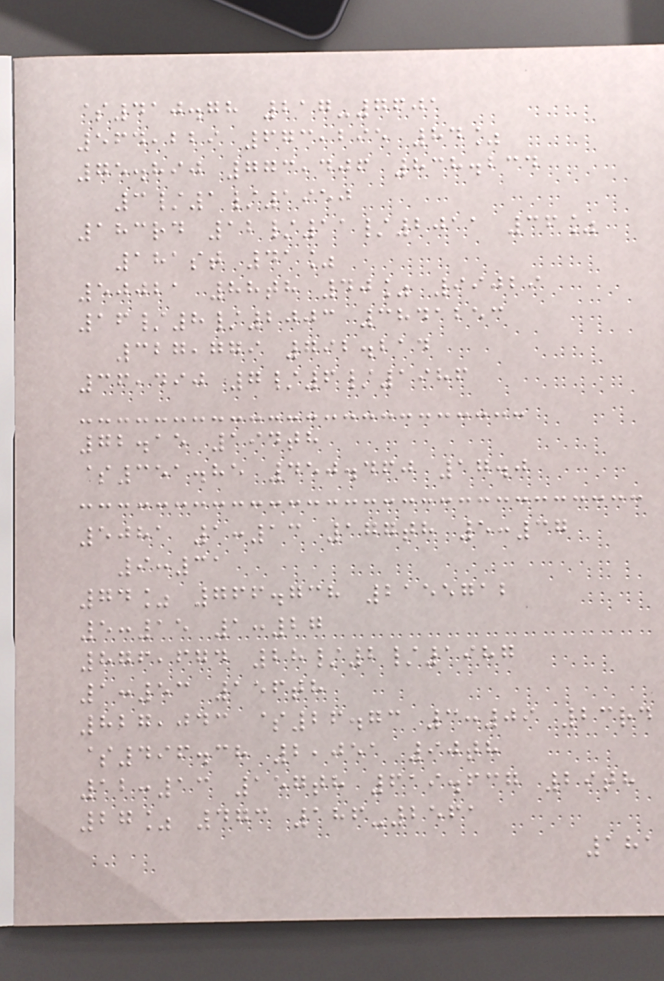$410.78 217-7601
564,229 673,295 84%
75.890 773,406 838.234
3/1/1950
183rd 12/11/2011 36%
181st 41%
50021 88th 40% 99029
16/8/2003 3841253
327,779 792.214
36,490 7/6/1986
72.15 194th
$351.85 450.460 17.0
5081 1:13 177th 5:37
9:31
74% 766.738 2155712
5:15 1:27
876,674 28/2/1987
1:53 156th
827,043 $26.73 3:09 23rd
$496.38 2,051 90th
12:13 157th 619.637 29th
27% 473 186-2561
181
